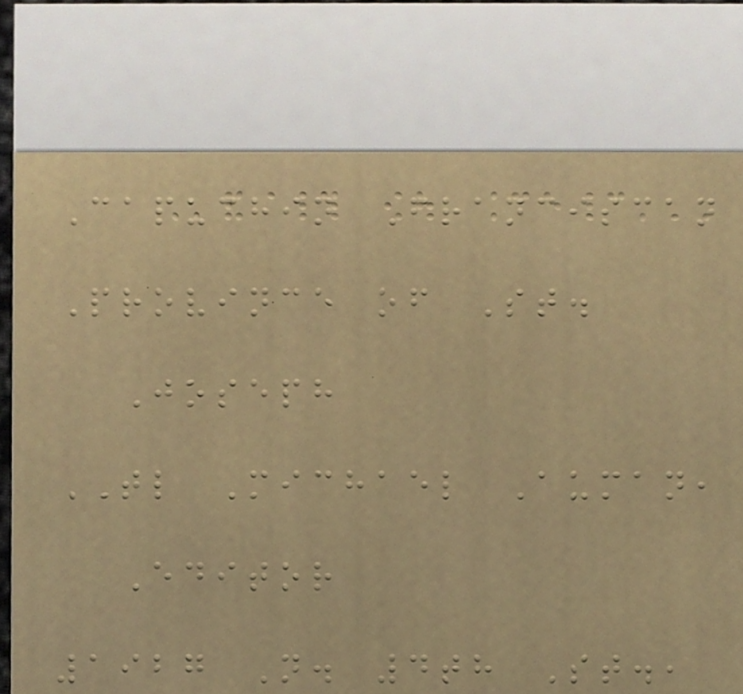Capuchin Franciscan
Province of St.
Joseph
TL Michael Auman,
Editor
1927 N. 4th St.,
